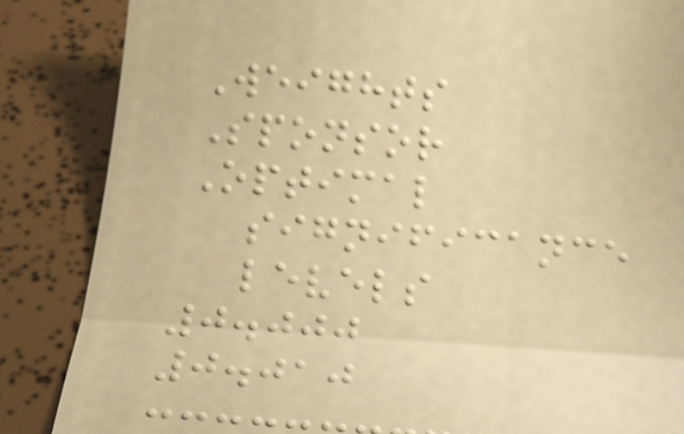Weights
Sponsor
Optimal
significance
levels
0.000
0.010
